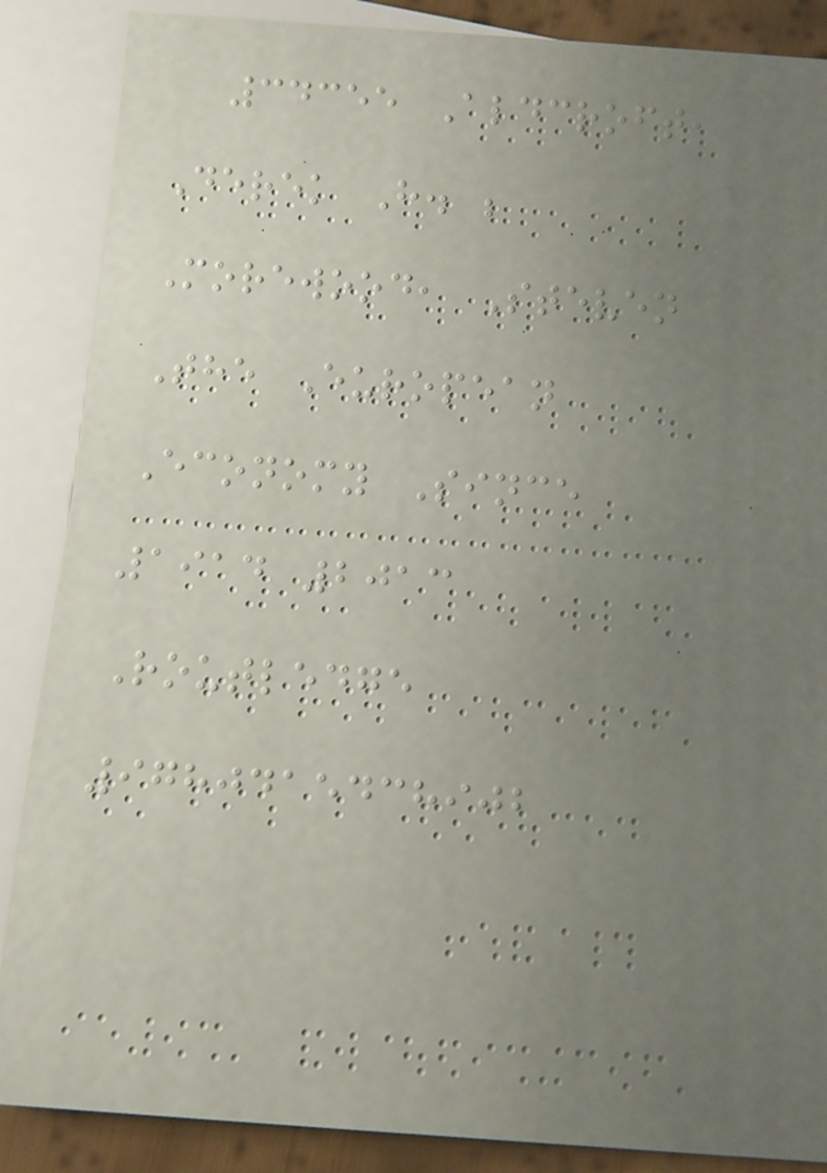34355 Aldcroft,
Derek H. ;
Morewood, Steven
The European
Economy Since
1914 2013
Routledge
9780415438902
